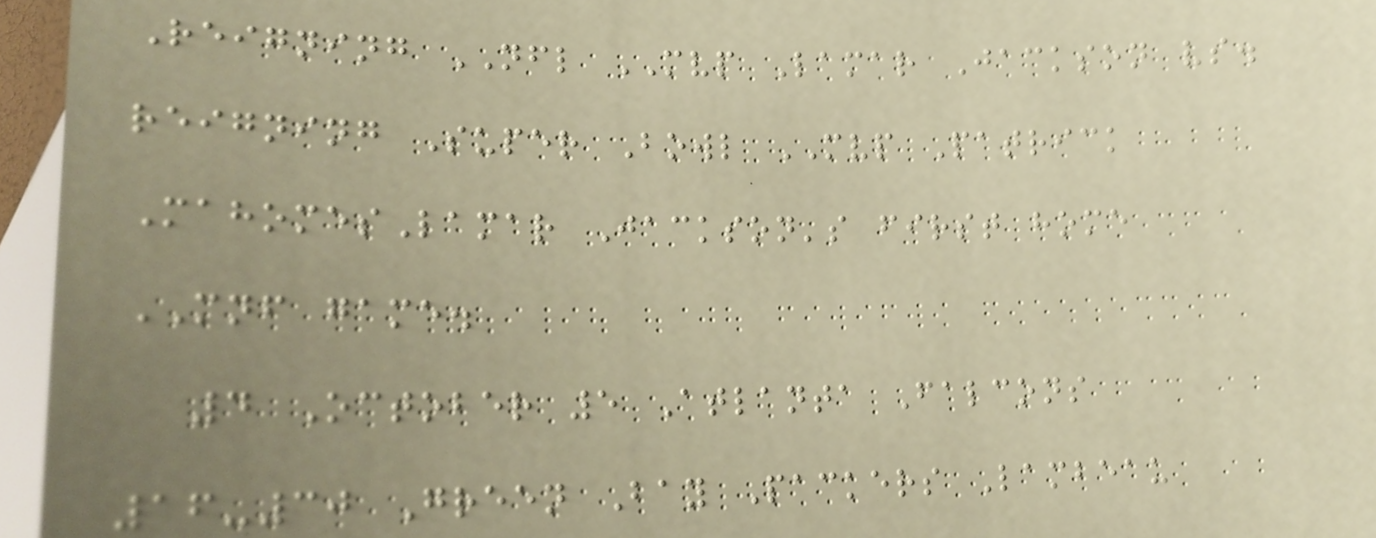Reigning NFL MVP Lamar Jackson vs.
reigning Super Bowl MVP Patrick
MahomesLamar Jackson's first home
MNF game.
4 October 5 Atlanta Falcons
16-30 Green Bay Packers Lambeau
